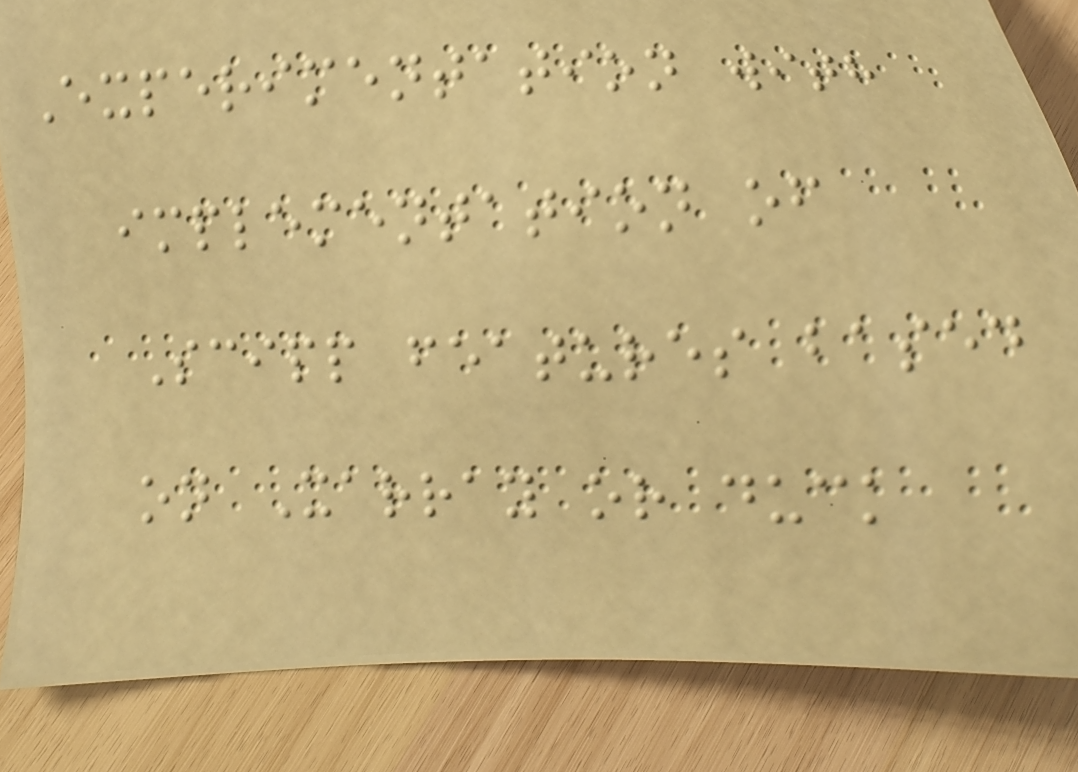Experimentation with
implementation of
Scipp features based
on Xarray or duck
